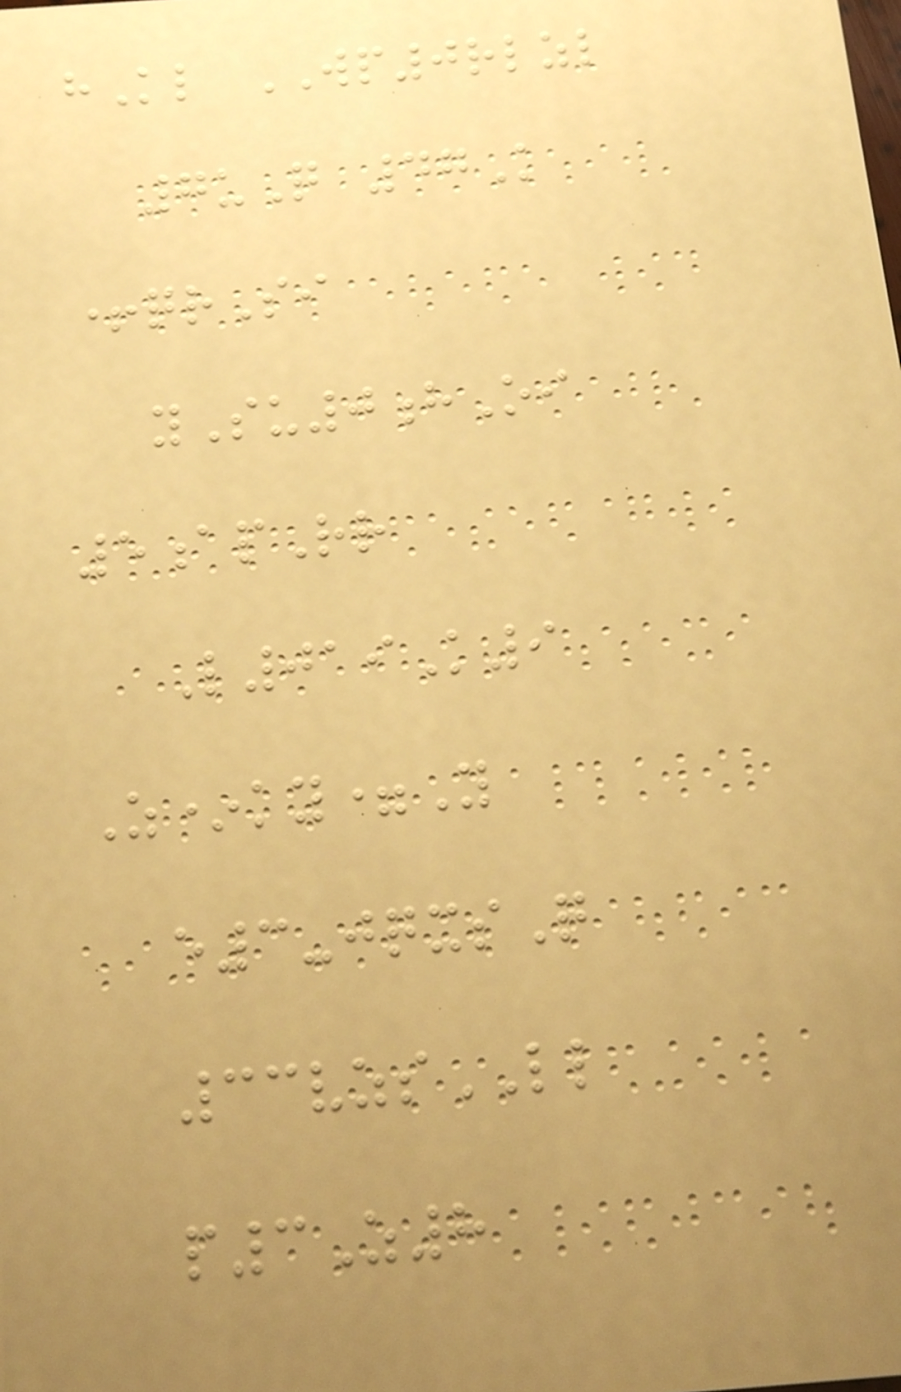hKl WP0rlzl
7uQ 47K
+qrSi
ySu0hOi
5apRr
L019K9
Z*ky=Y
e3-jqxsQ
33vzsLL
p3Z8
